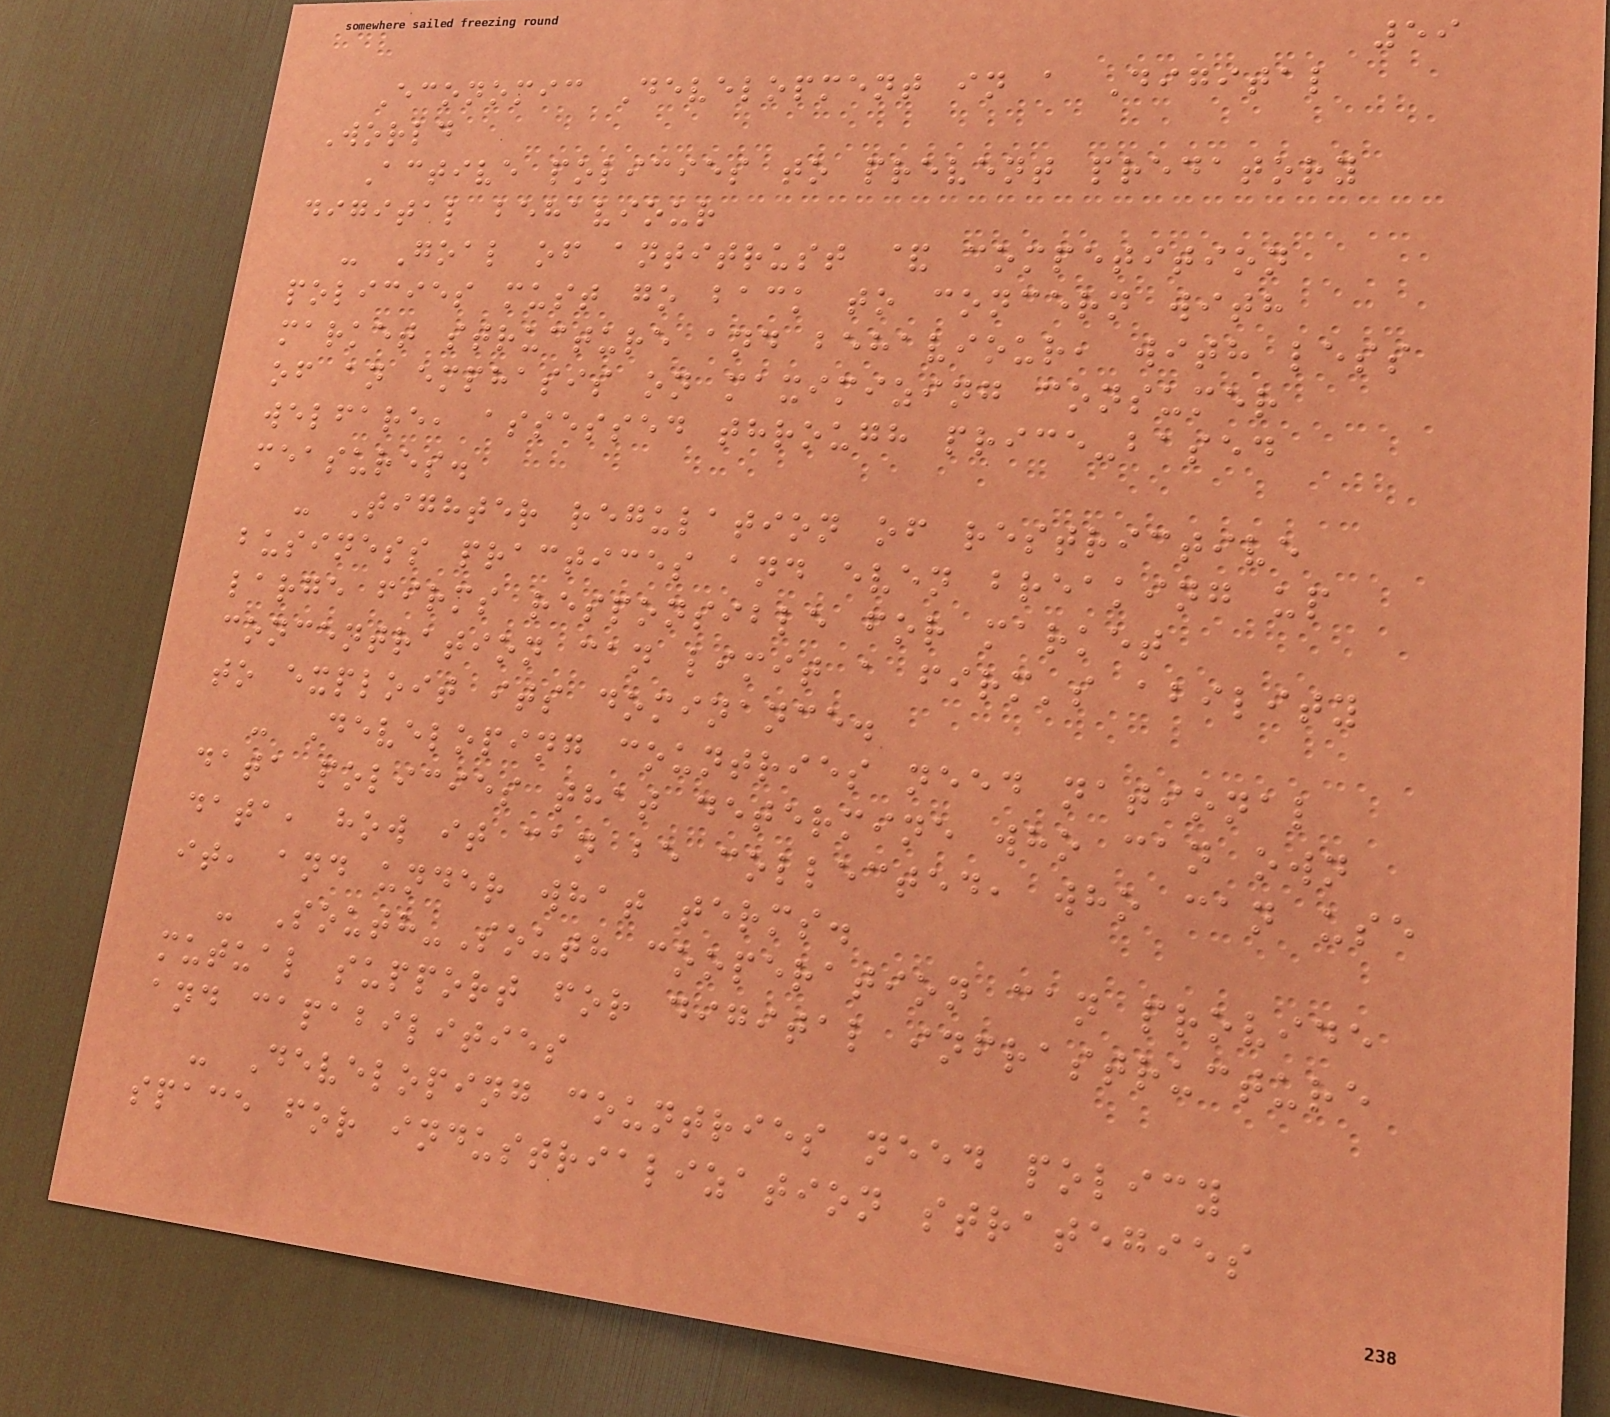59
Economic Development in a Digital
World
Active policies to prevent predatory
digital behaviour
- Goal of antitrust & competition
policies must go back to concern with
market structure and behaviour, with less
of an emphasis on maximizing consumer
welfare, assessed through price-based
measures.
- Tighter regulation of restrictive
business practices and even breaking up
large firms responsible for market
concentration can limit a firm's ability
to exploit its dominance.
- Developing countries need national
data policies that determine who can own
data, how it can be collected, who can use
it, and under what terms.
- South-South cooperation can provide
mutual support for digital infrastructure
and capabilities
- Developing countries need policy
space for industrialization strategies
